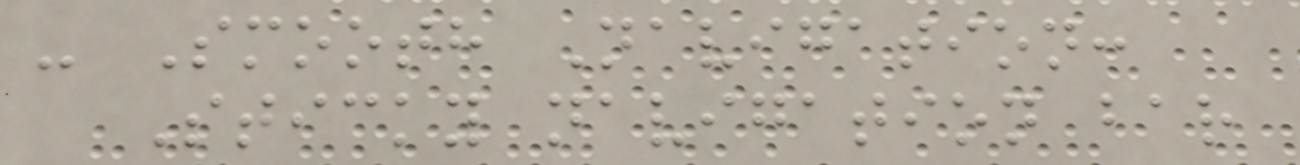- Smooth Navigation:
Sticky navigation bar
